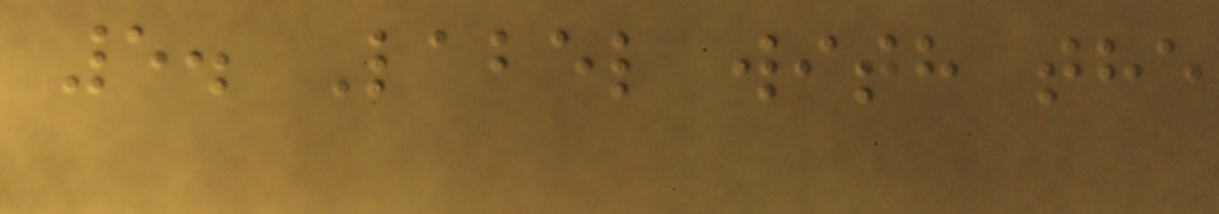5. Label with the
